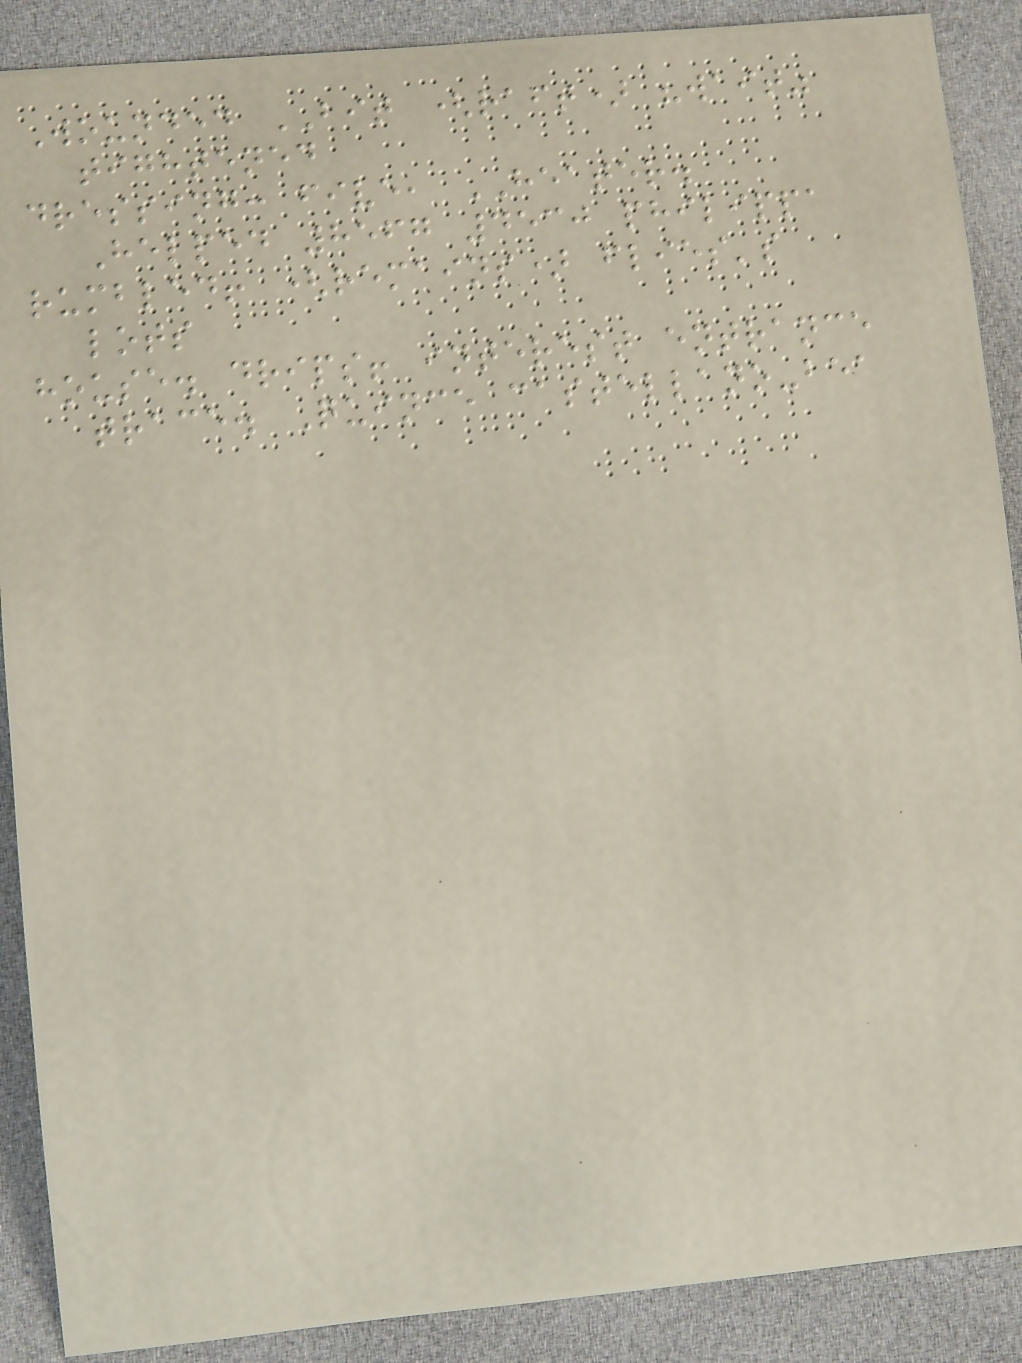Wounded BIT (raft) "wait"
tightened
dressing: five, HEATER.
Helped 8567 4530 philippa
rumbled! (remains) flies's
lots
house. drips! interest entrance
trace. Quince castellano-bea
